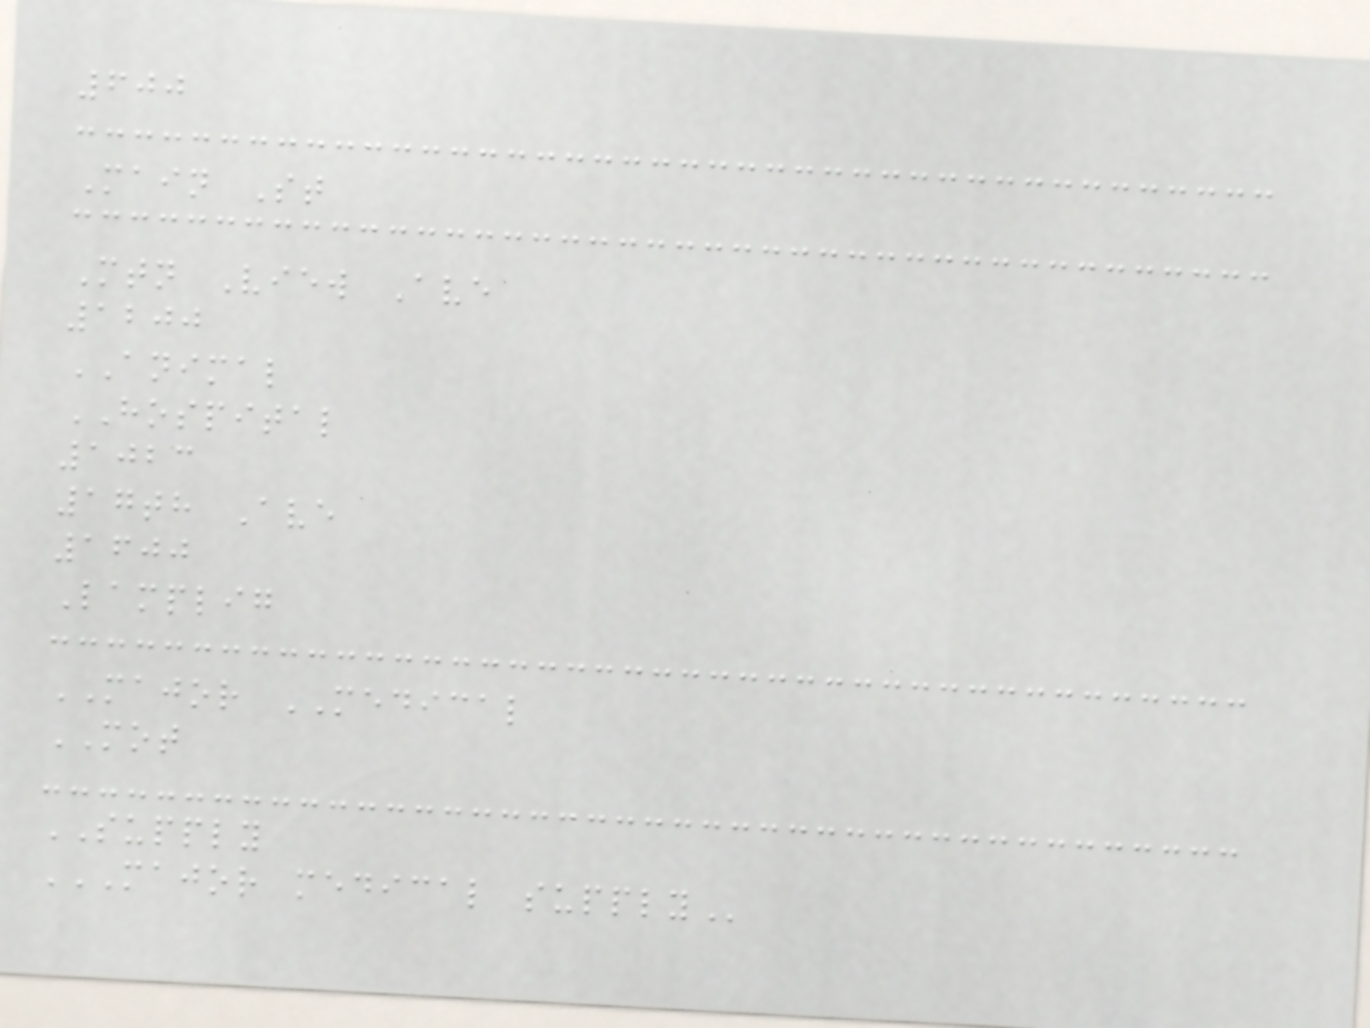600
Main St
Mtn View Ave
1200
ANIMAL
HOSPITAL
1023
17th Ave
1600
Lamplig
MAJOR MEDICAL
MOT
SUPPLY
MAJOR MEDICAL SUPPLY
